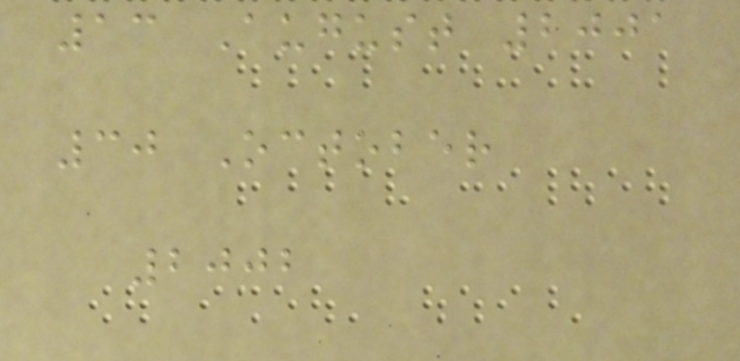13 August 2001
30 October
2002
